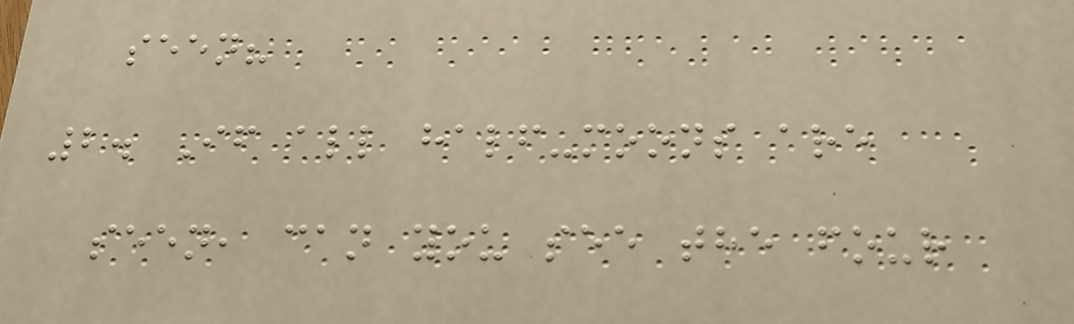seen?
2. If all half-moons are
seen, can you see the four
